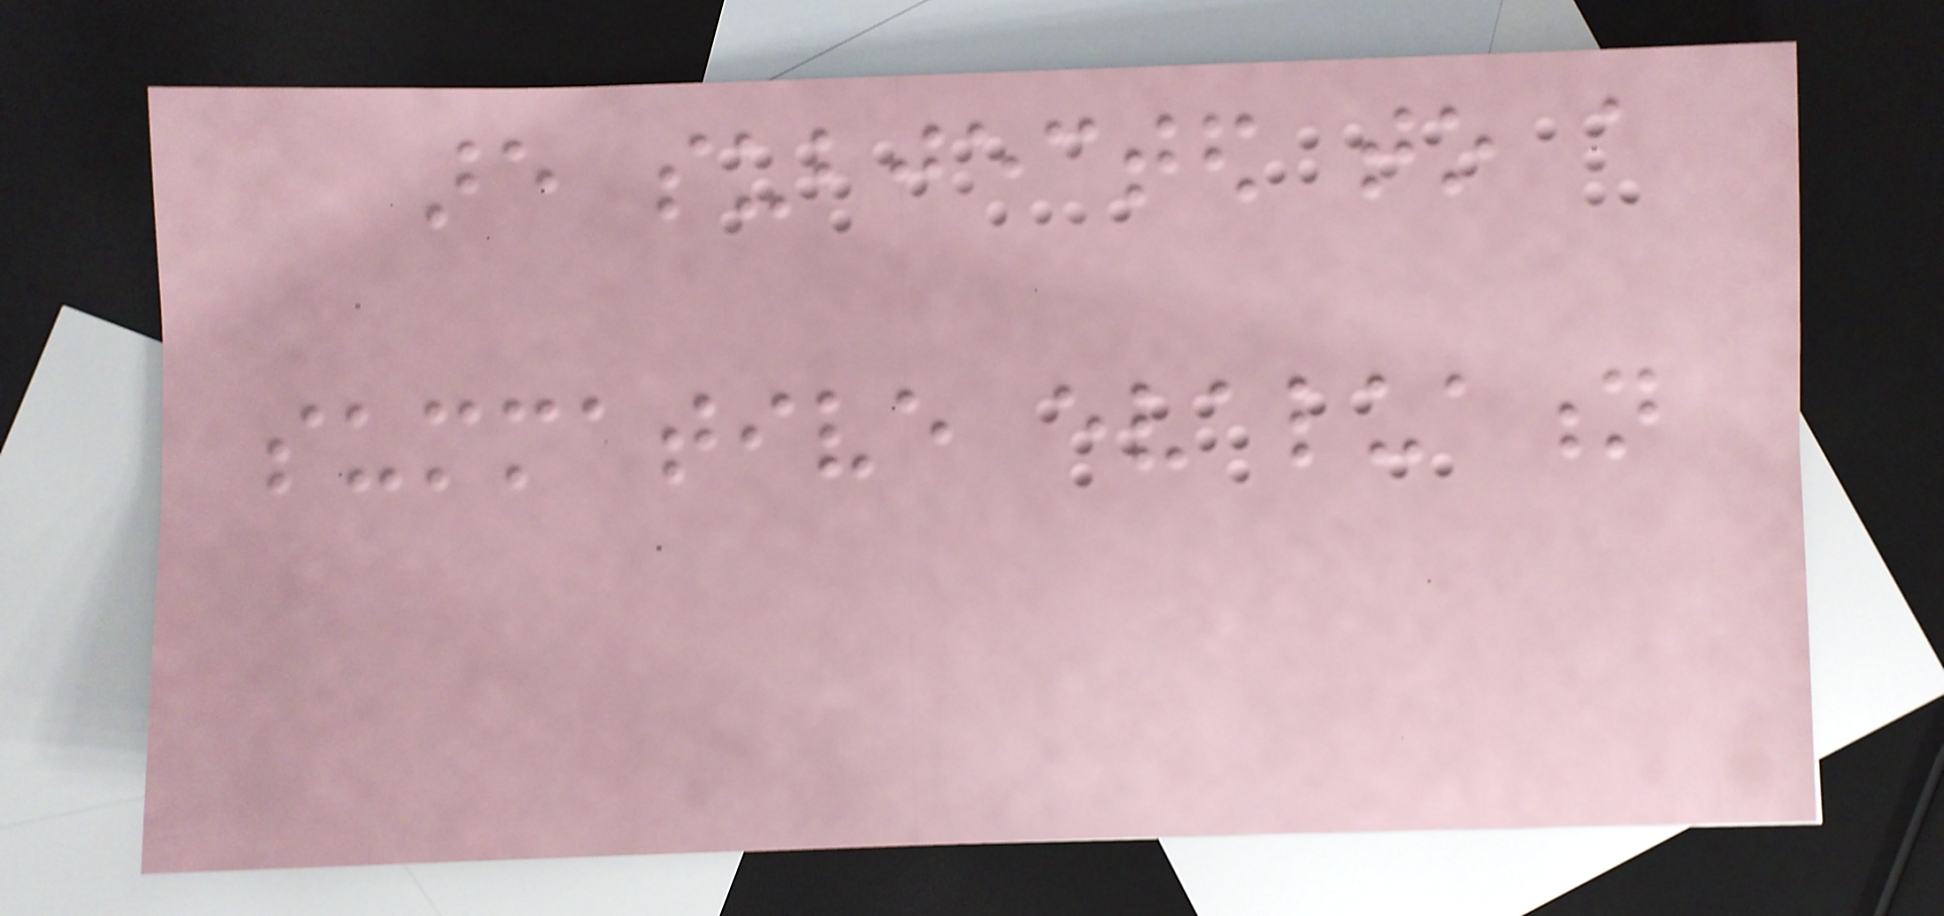are subjected to a
summative evaluation
